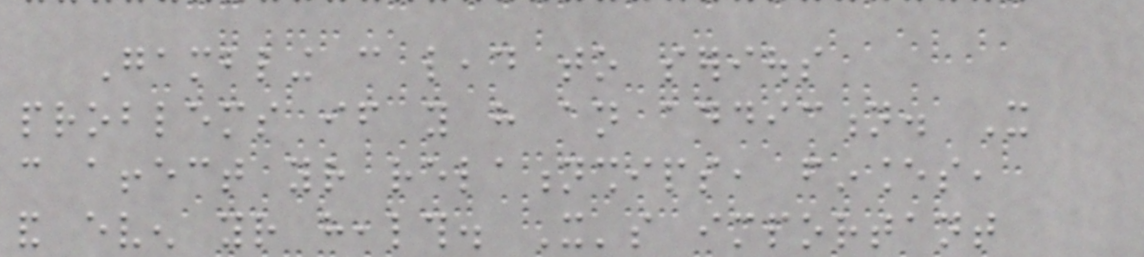Gambling can lead to serious
problems if you have an addiction. It
can affect your relationships, finances,
and even your health. It's important
